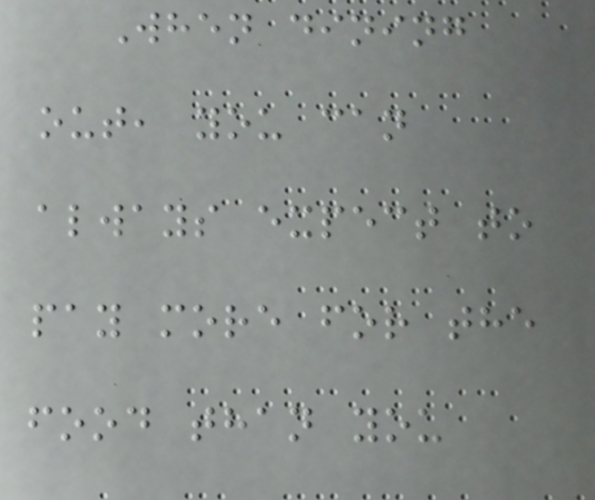When dining
out, you can
always expect to
pay more for the
food than you
